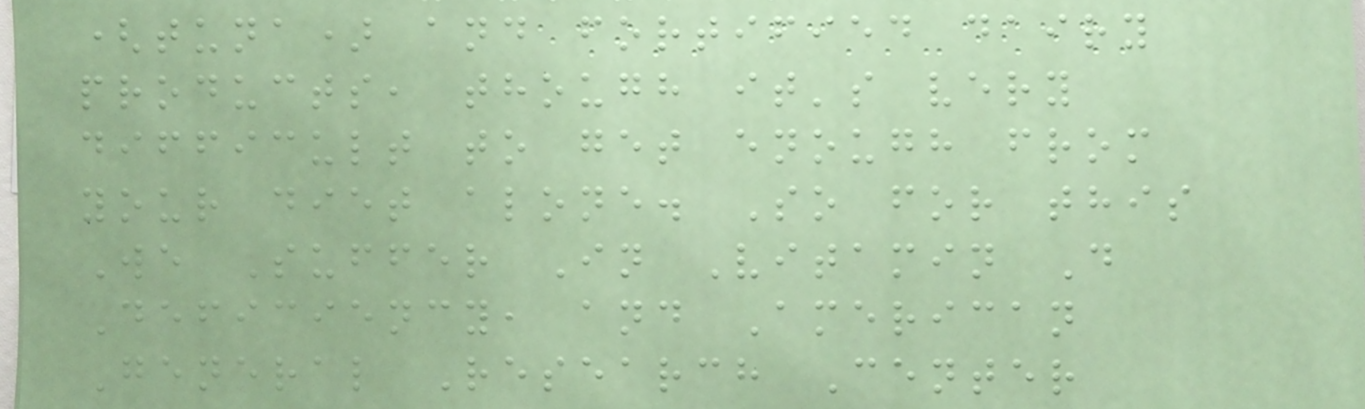(tuna) and fortified dairy
products, though it's very
difficult to get enough from
your diet alone. So for this
We Suffer In Vitamin D
Deficiency, and American
General Research Center
